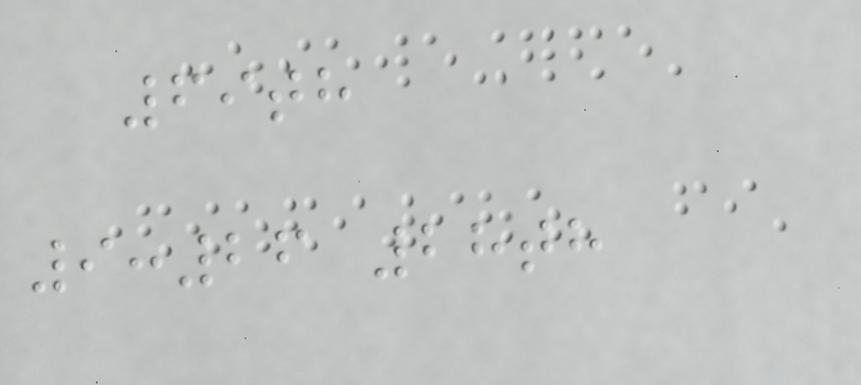69th
9:26 28th
